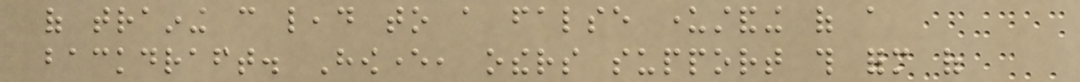of training can lead to a false understanding of a
backdraft. However, others support this form of
